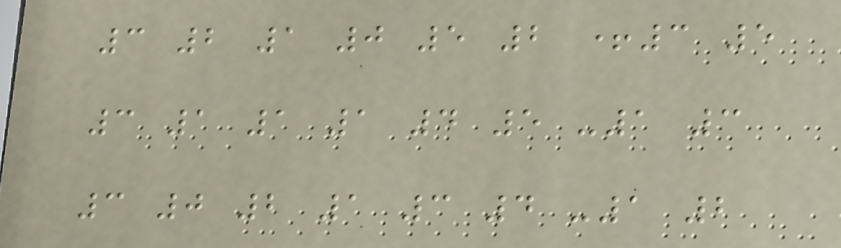3 2 1 0 5 2 +3 5
3 1 1 1 4 5 -1 3
3 0 2 1 3 4 -1 2
